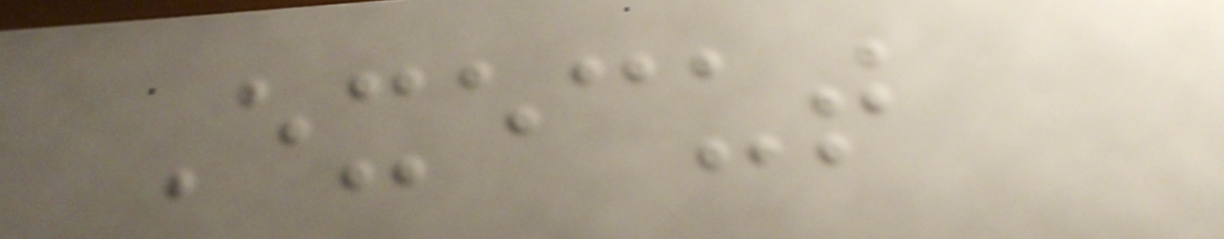Execut
